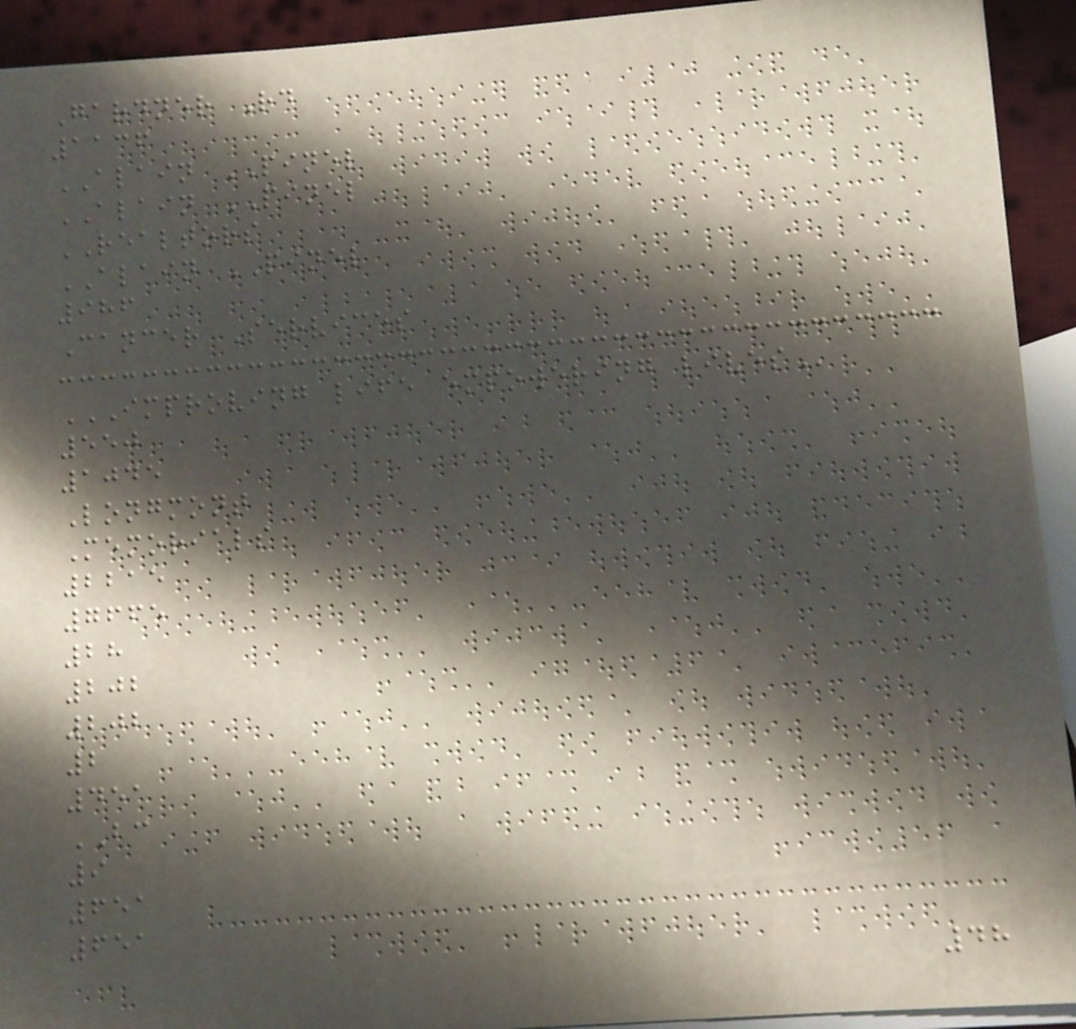Gardner Rd
1136
ALAIN PINEL
ALAIN PINEL
REALTORS
ALAIN PINEL
986
Cancer Services
IMPROVING LIFE EMPOWERING LIVES
550
1045
Longmont
Memorials
2215
7665
28
202
202
2
451
BC
9
651
651
48
